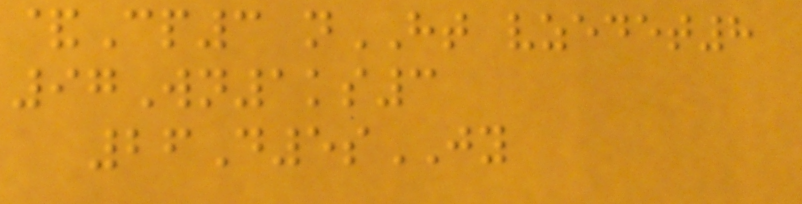&Cp3 nHT vzedet8
97Wn1ks3
26D5sJY
